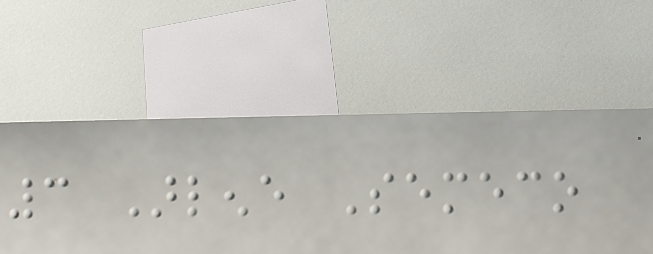3 Arlene Semeco
